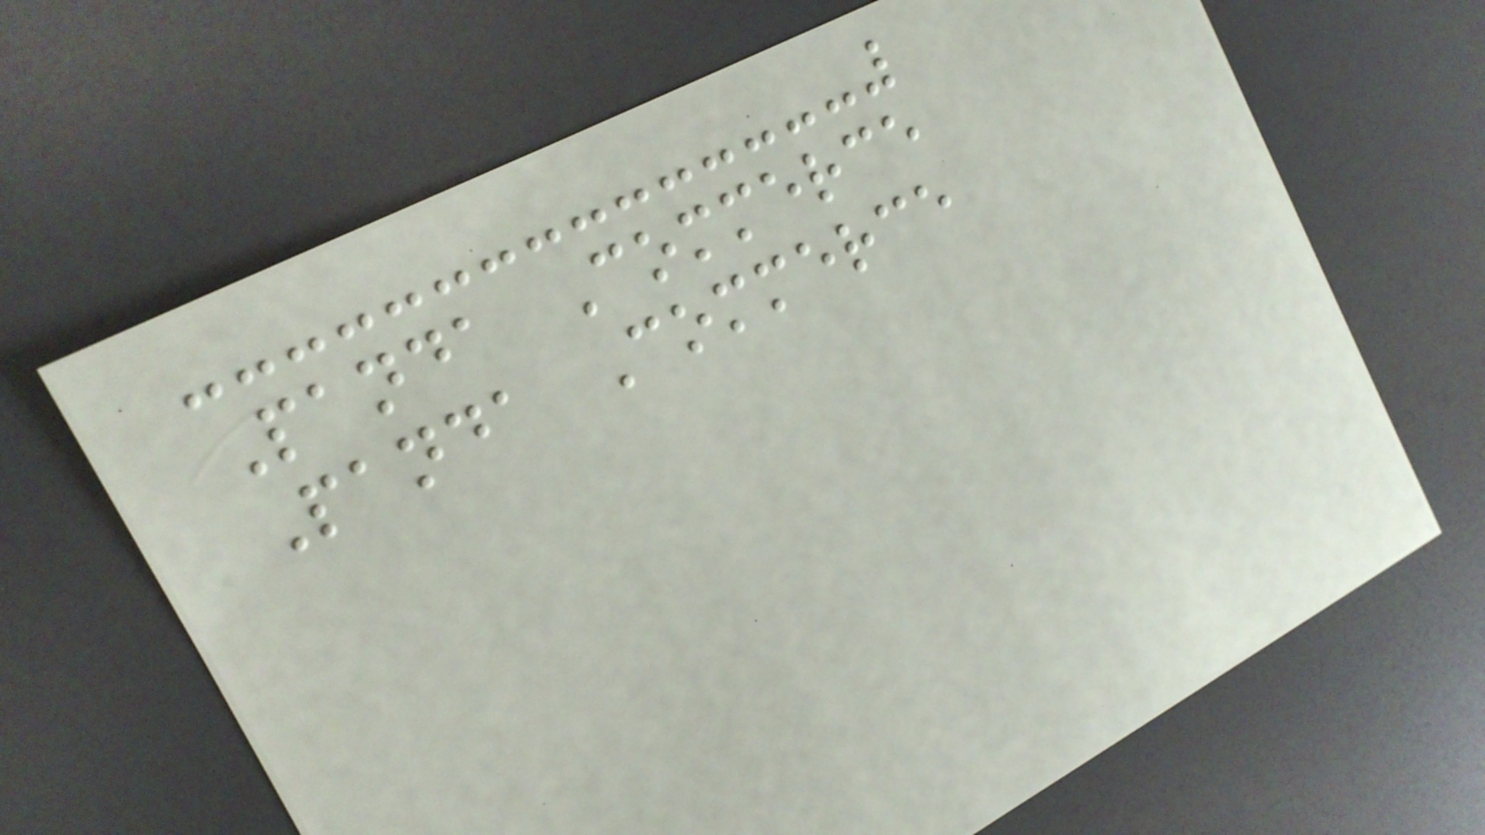Panda Commerce
Panda Commerce
